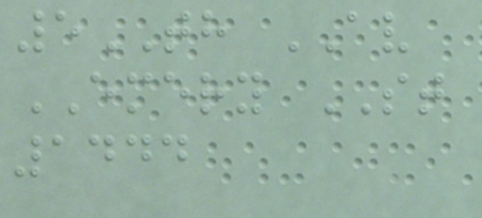5TH AV
EMERY ST
1444
